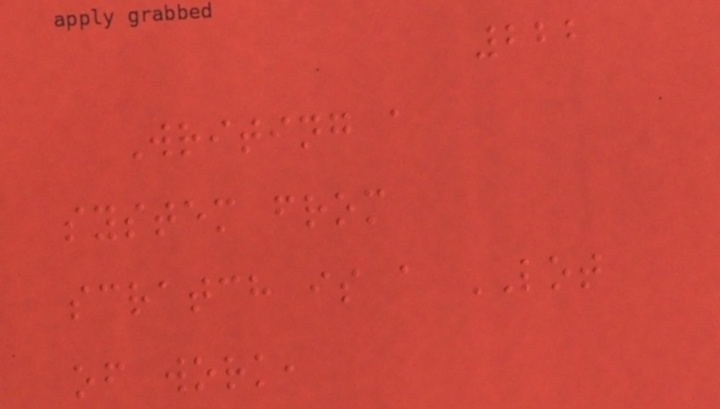222
Writing a
system from
scratch is a LOT
of work,
